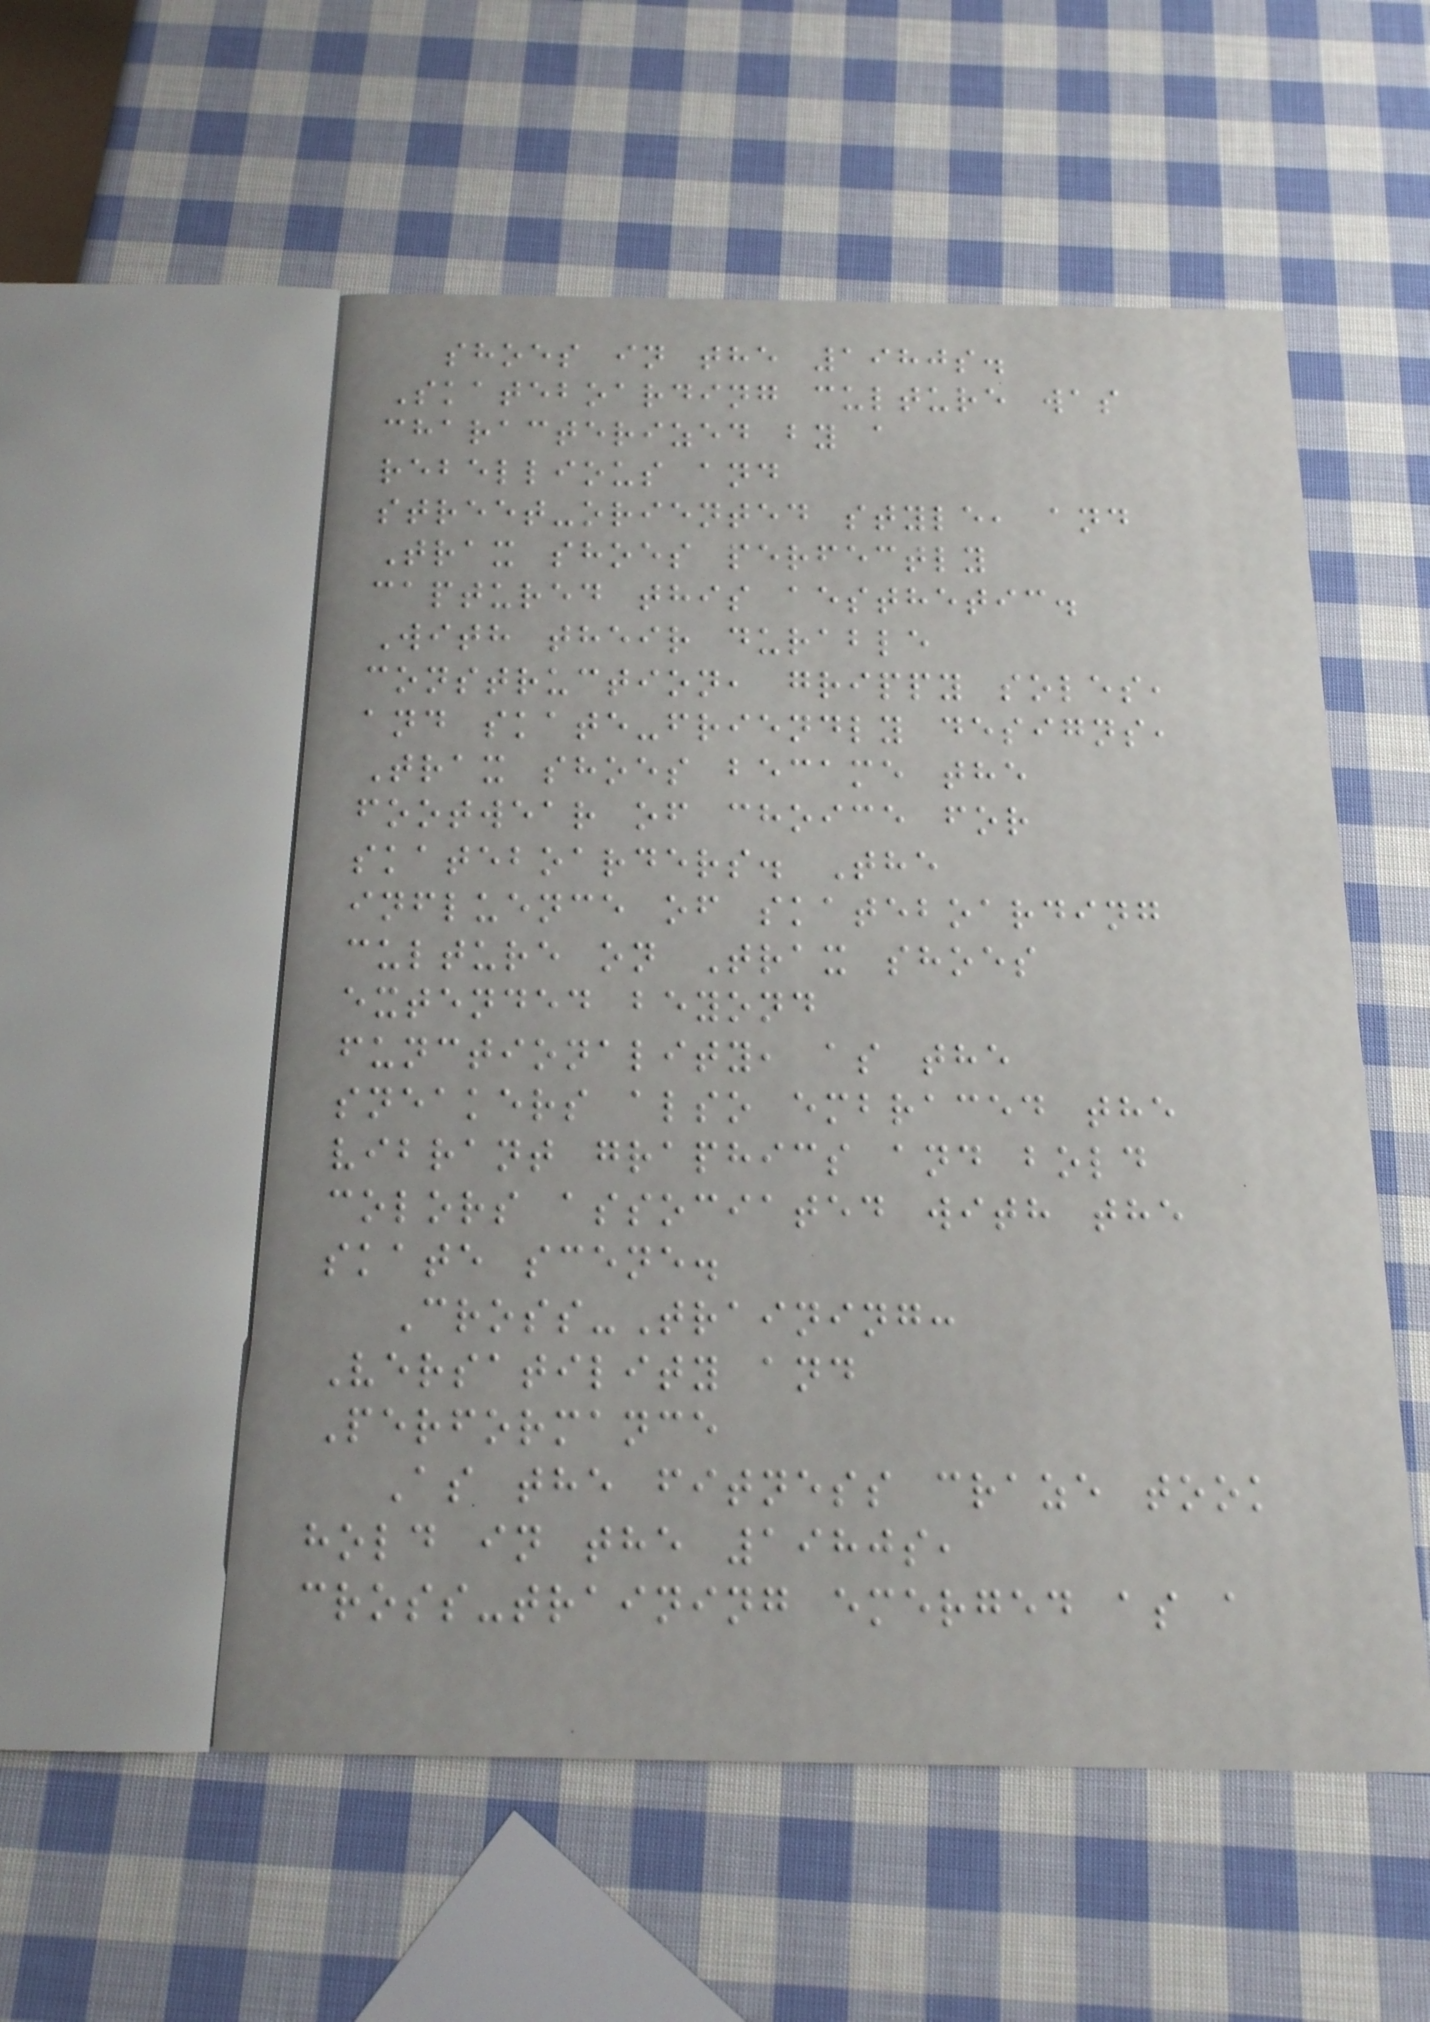shoes in the 1980s.
Skateboarding culture was
characterized by a
rebellious and
street-oriented style, and
Trax shoes perfectly
captured this aesthetic.
With their durable
construction, grippy soles,
and skate-friendly designs,
Trax shoes became the
footwear of choice for
skateboarders. The
influence of skateboarding
culture on Trax shoes
extended beyond
functionality, as the
sneakers also embraced the
vibrant graphics and bold
colors associated with the
skate scene.
Cross-Training:
Versatility and
Performance
As the fitness craze took
hold in the 1980s,
cross-training emerged as a
